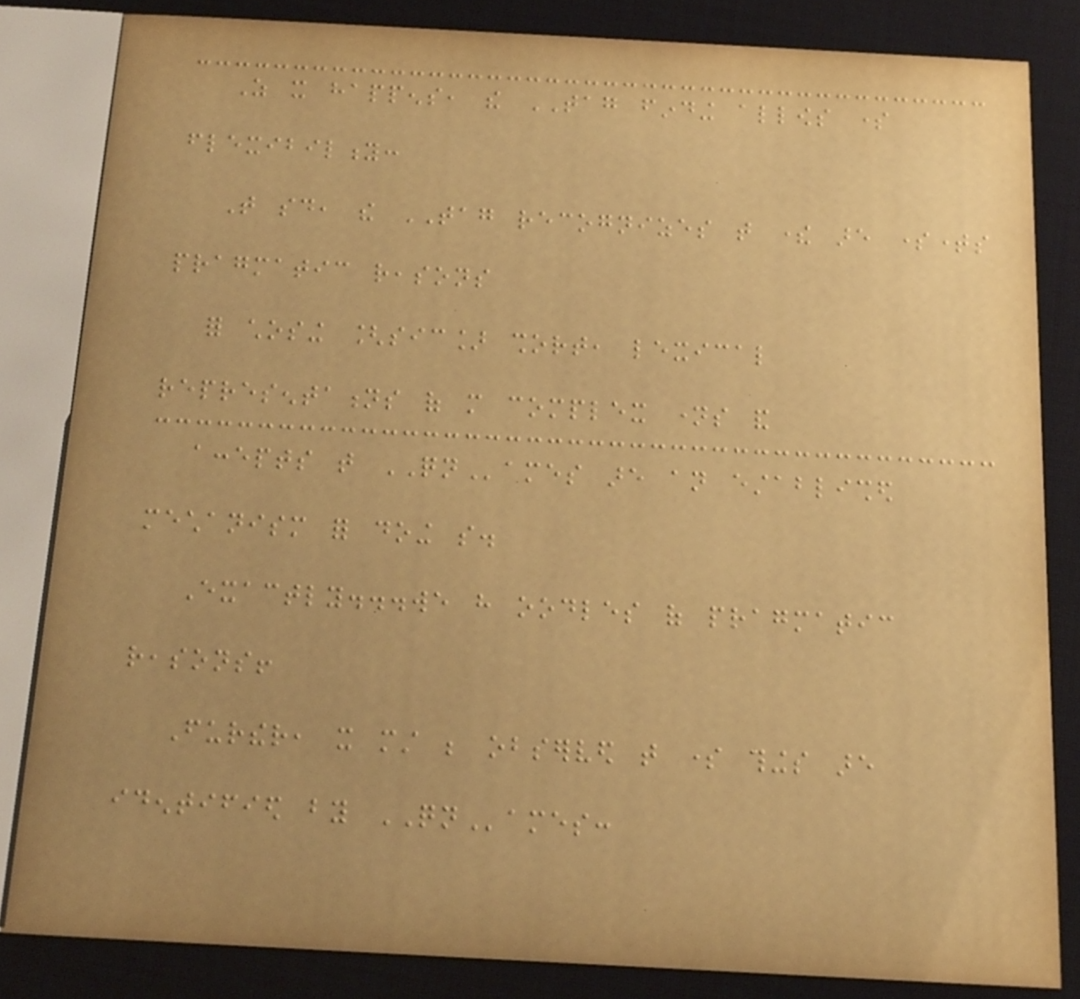As it happens, the TAG finding allows some
flexibility:
That said, the TAG recognizes that there are sometimes
pragmatic reasons
for chosing [sic] short, lexical
representations of more complex names and
accepts that QNames are an established
mechanism for doing so.
Exactly...we have oodles of pragmatic
reasons!
Further, it must be observed that some things are
identified by QNames:
